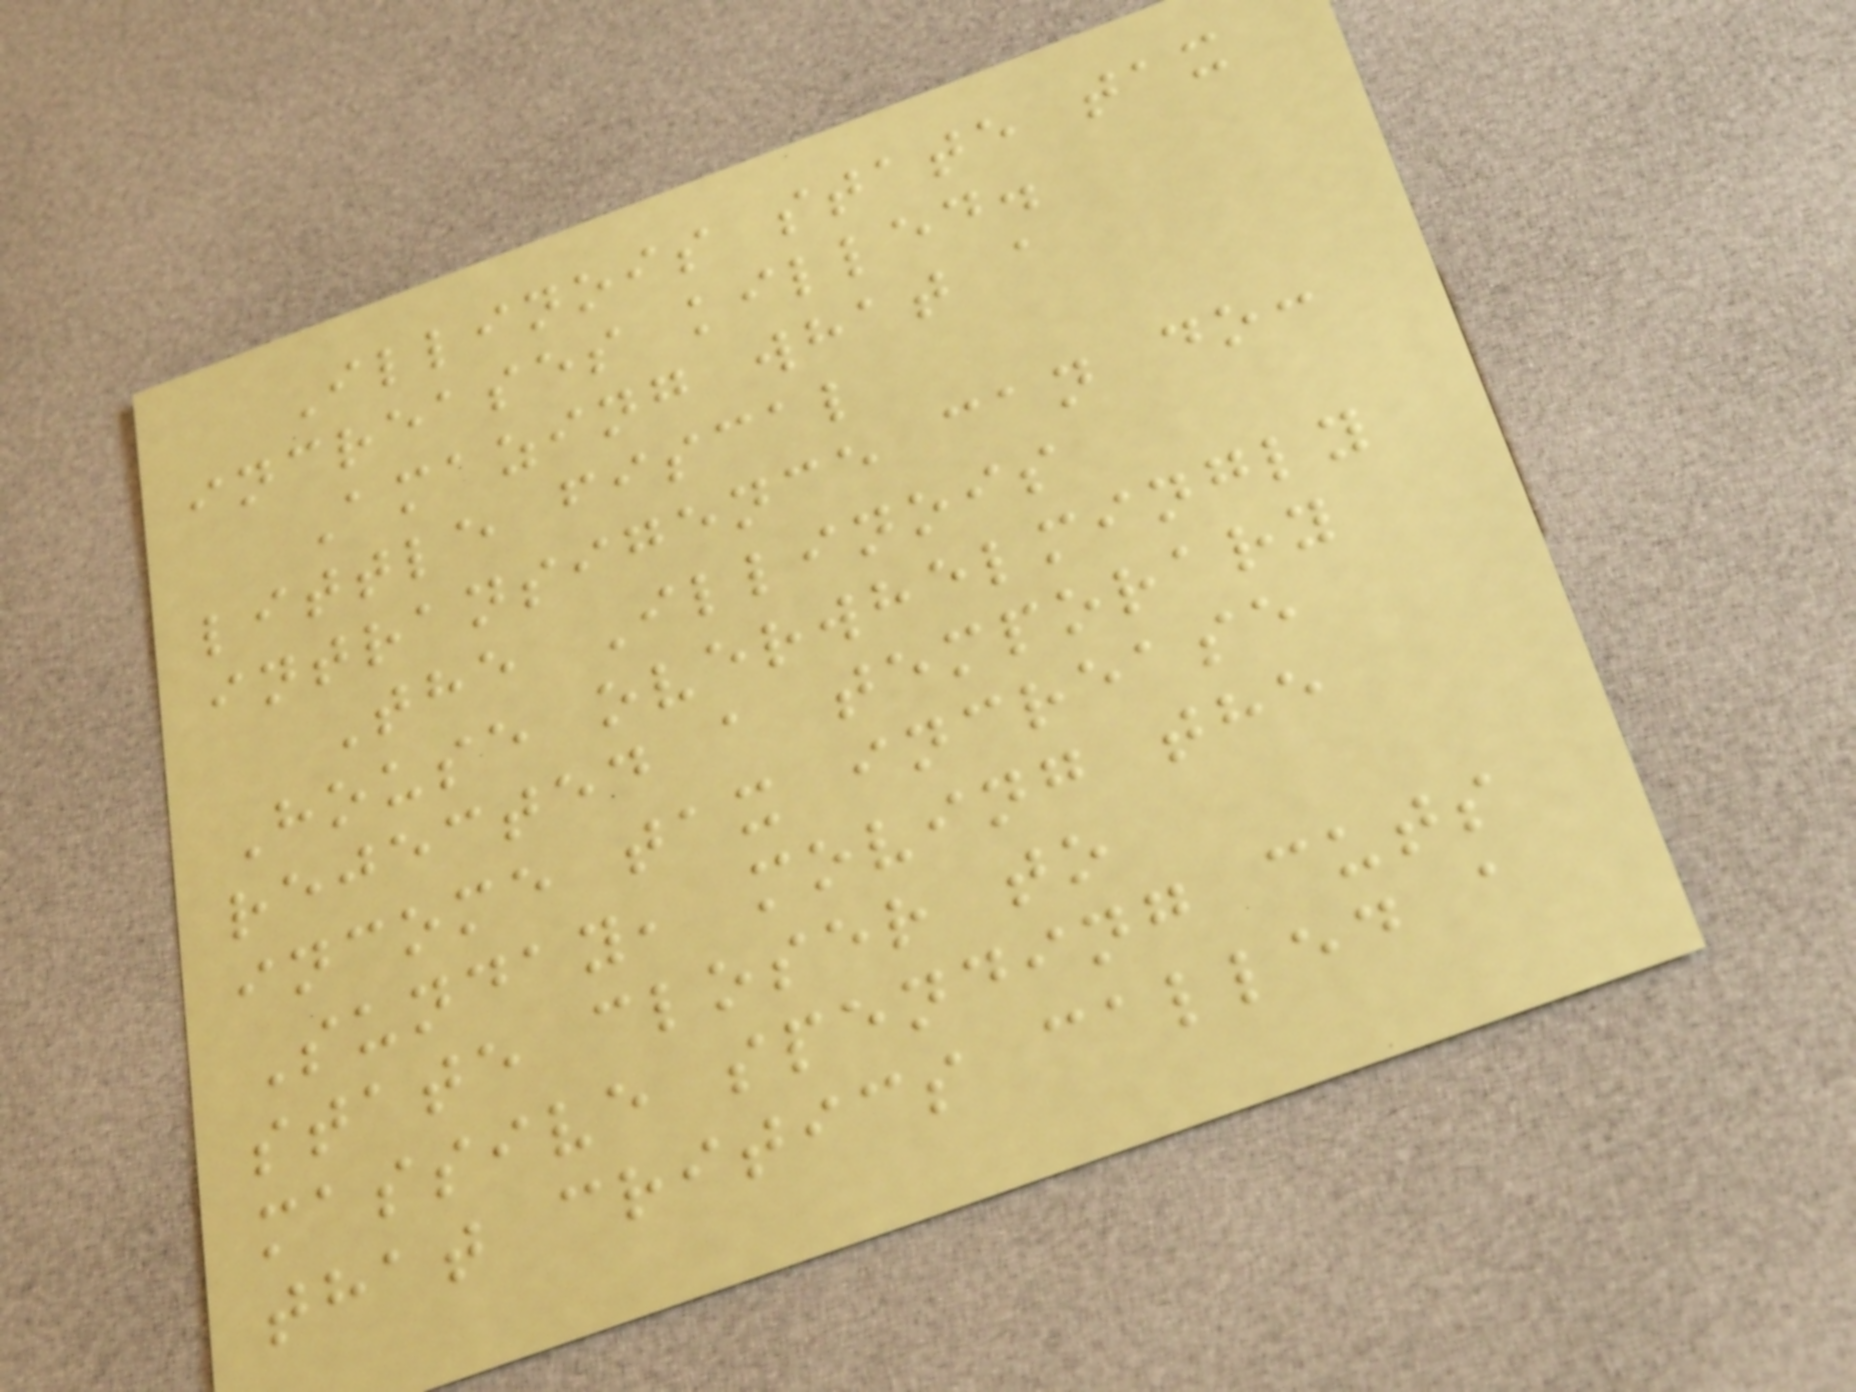Illinois state tax
increases killed.
Amazing what a
little fiscal
intransigence can do:
The Illinois
House overwhelmingly
rejected a temporary
income tax increase
Sunday, moving the
state closer to
massive spending cuts
that critics called a
